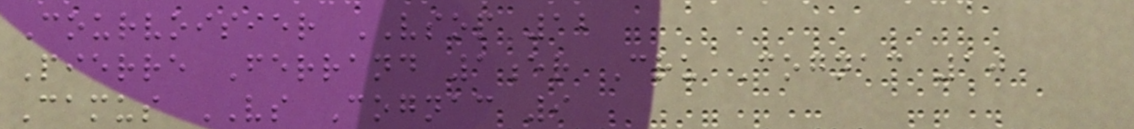Courvoisier VSOP 12
Pierre Ferrand 1er Cru Cognac 10
Camus VS Cognac 9
